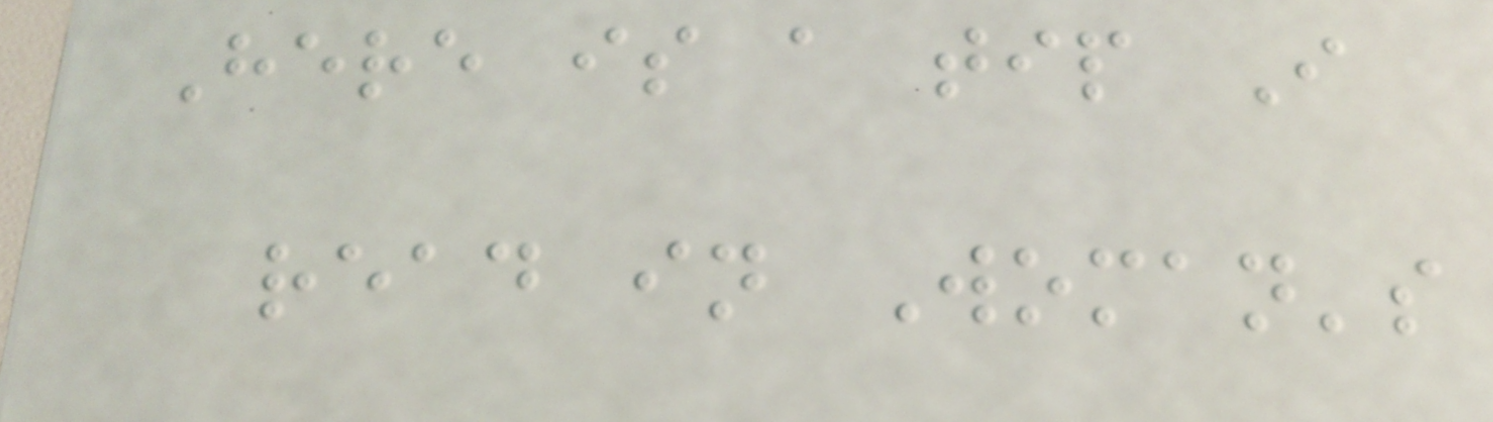Here is a tip I
read in Woman's
